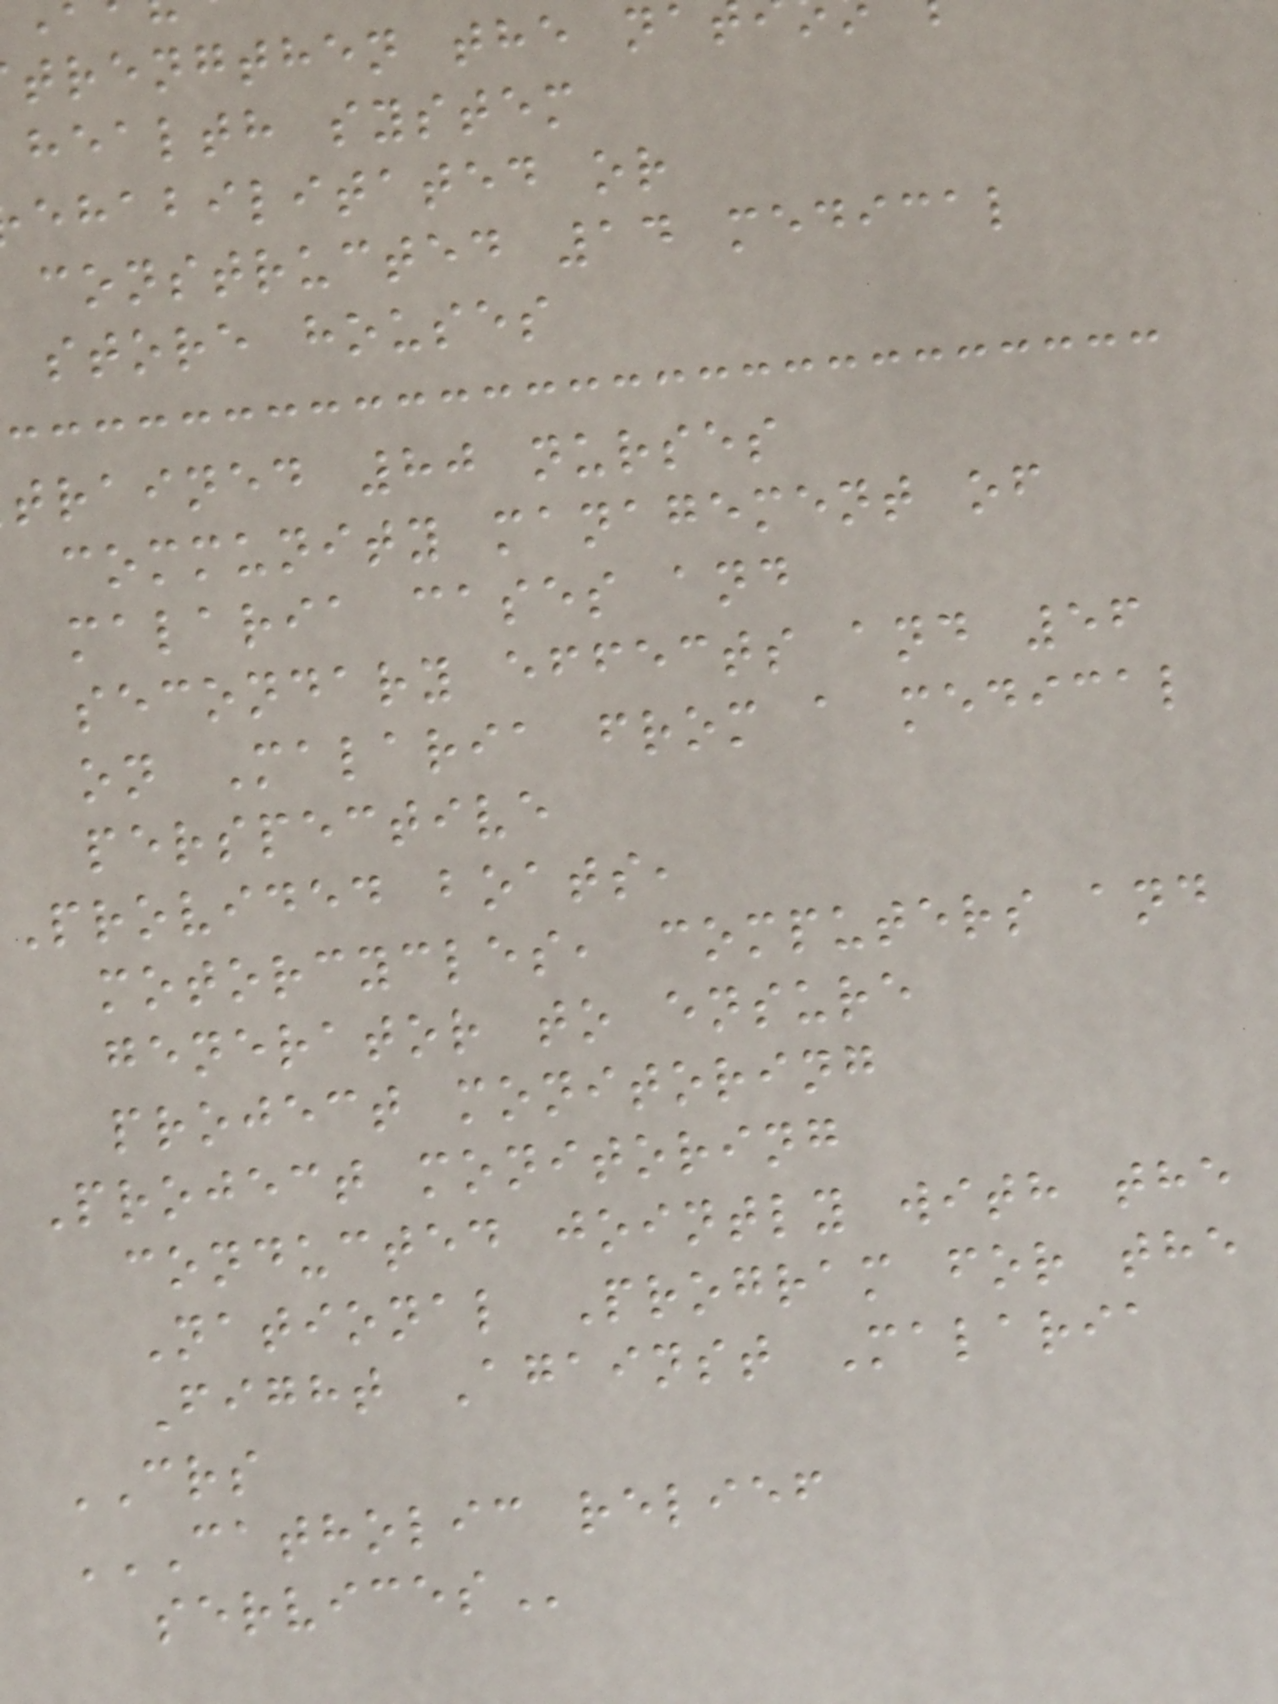trengthen the na
health system
ehabilitated or
constructed 14 medical
store houses
trained 80 nurses
community management of
malaria cases and
secondary effects and 56
on Malaria from a medical
perspective
Provided boats,
motorcycles, computers and
generator to ensure
project monitoring
Project monitoring
conducted jointly with the
National Program for the
Fight Against Malaria
CRS
CATHOLIC RELIEF
